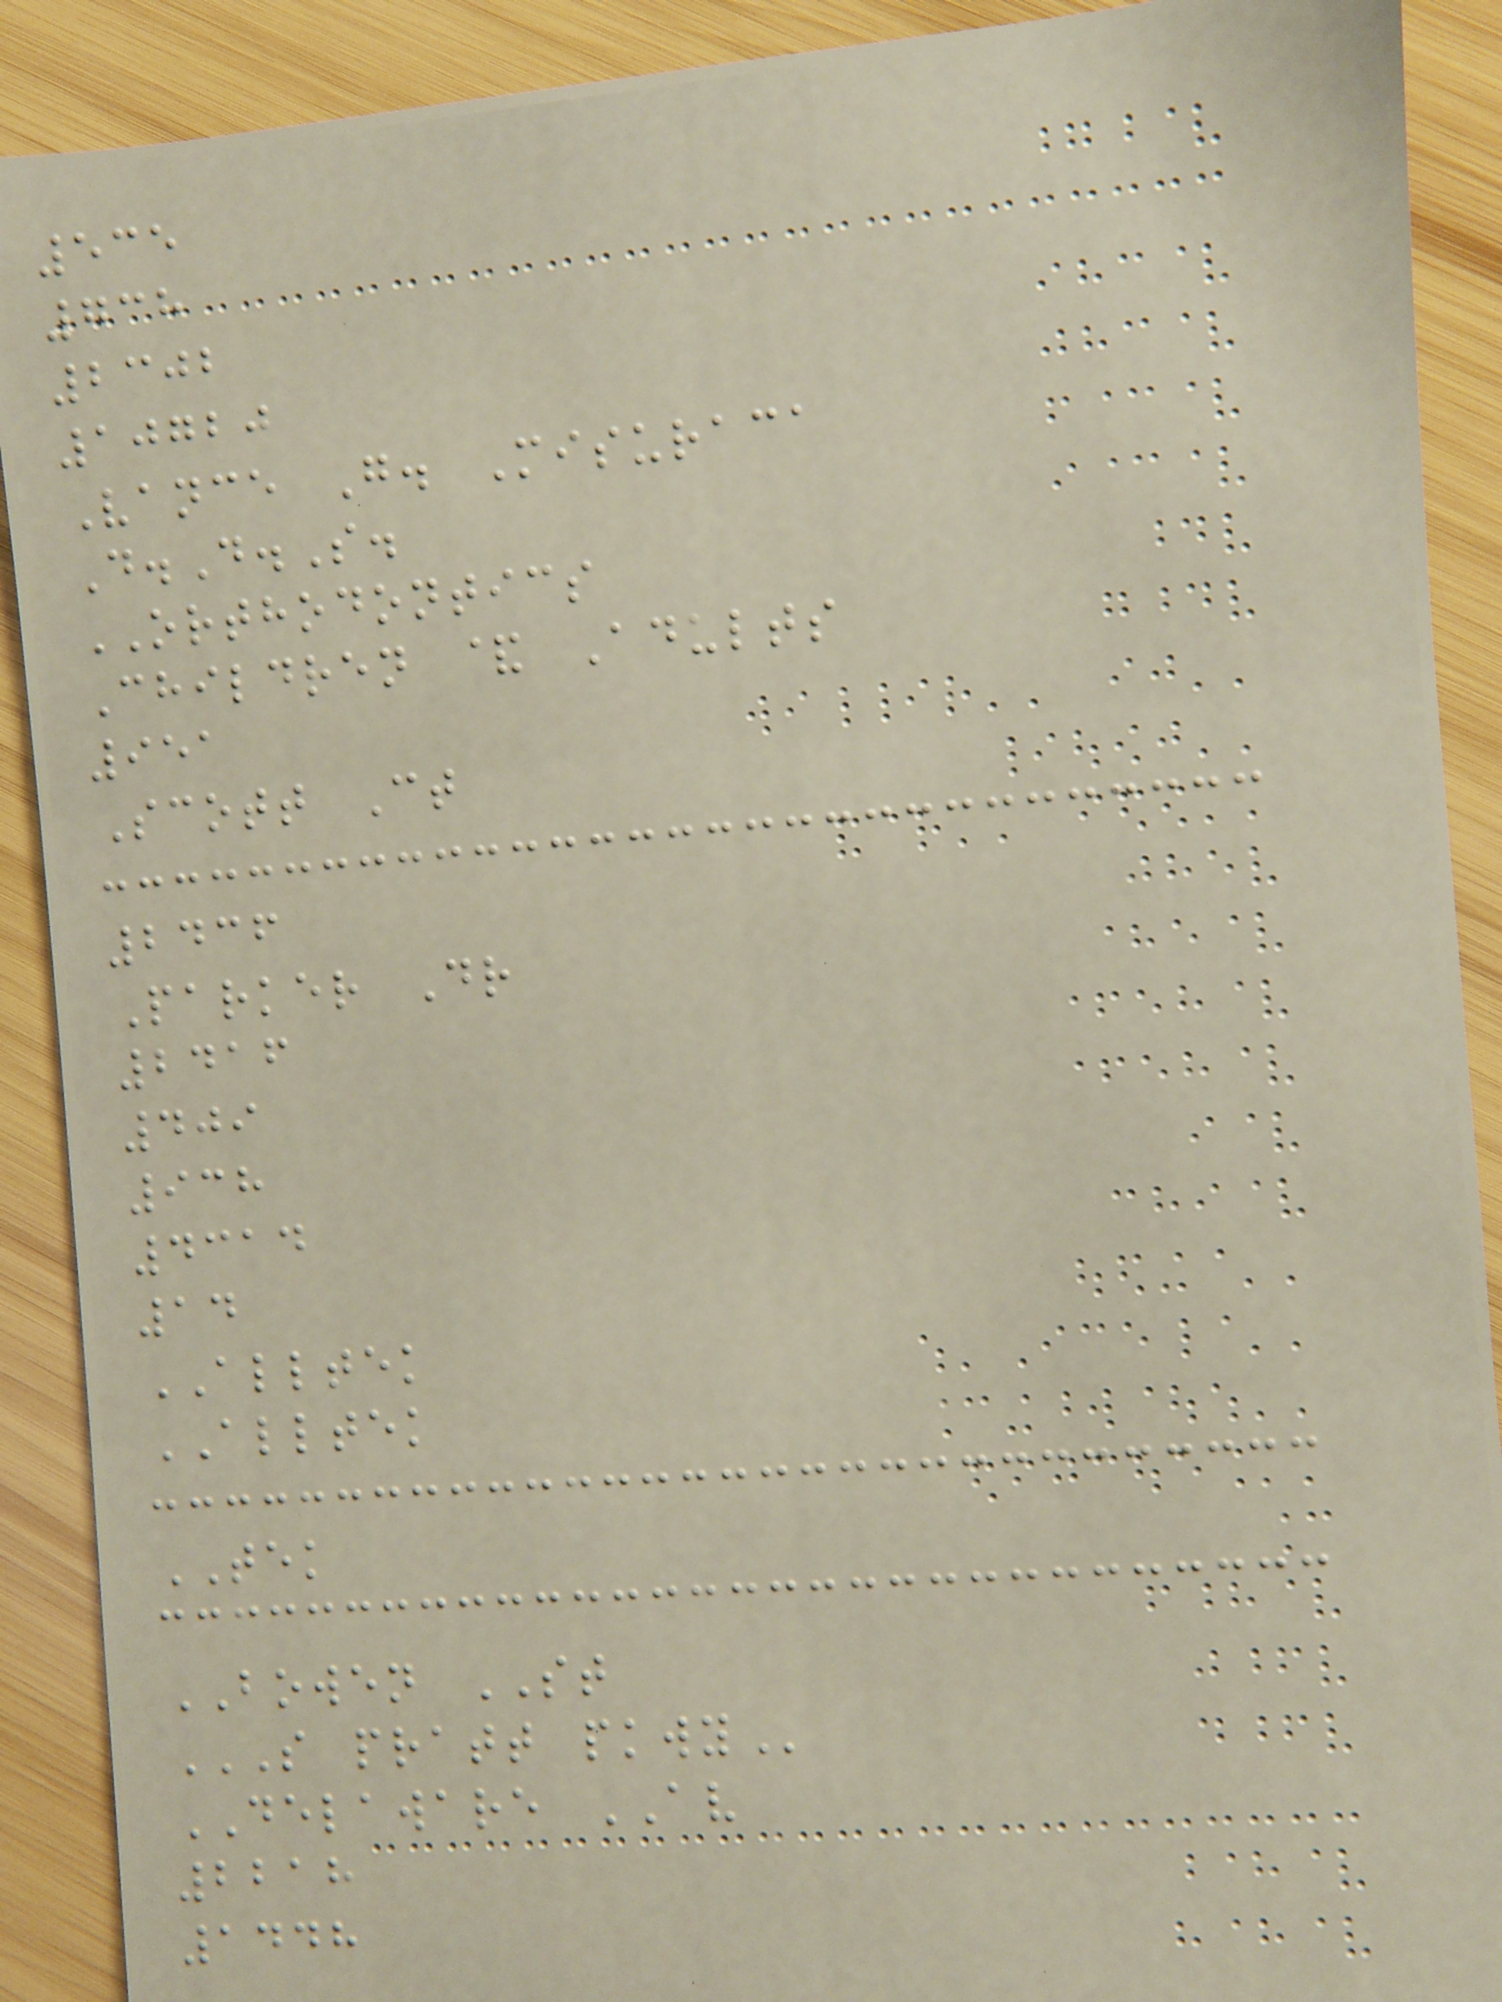535
738
2302
10720
Vance G. Misuraca
D.D.S.
ORTHODONTICS
Children & Adults
951
Scott Ct
2436
Parker Dr
2416
409
938
4314
14
ALLTEK
ALLTEK
TEK
BOWEN ST
S PRATT PKWY
DELAWARE AV
2218
1448
